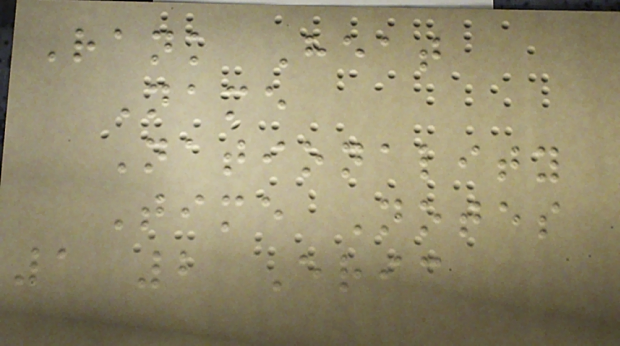Rank Heat
Name
Nationality
Time Notes
1 2 Eric
